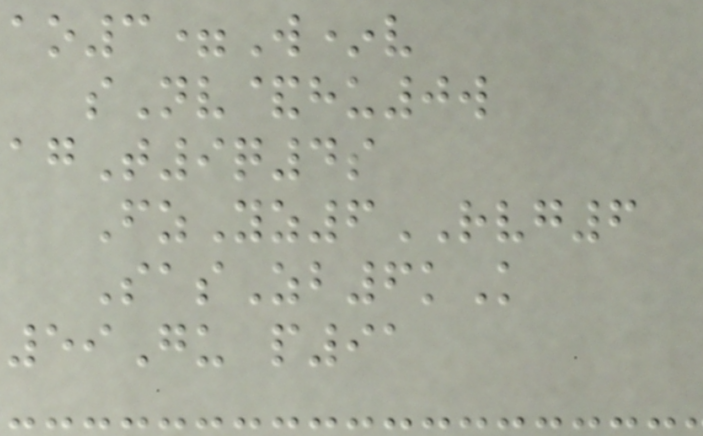ao3=W*v
sNv&hu0w
agT9q4s
FzYz6RVG6
SasZb6kK
59Gu p91
